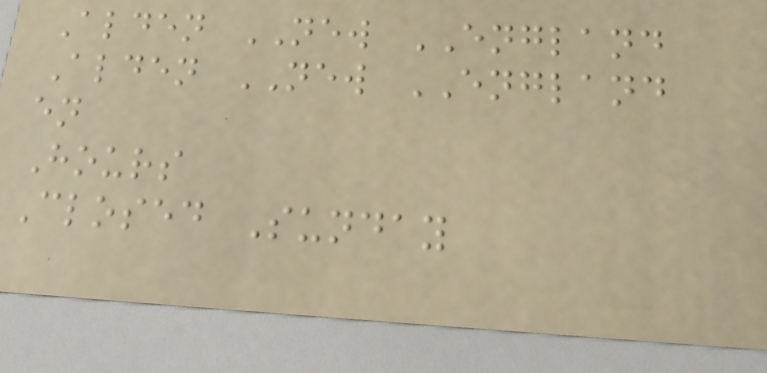Alden NEW ENGLAND
Alden NEW ENGLAND
en
Hours
Closed Sunday
